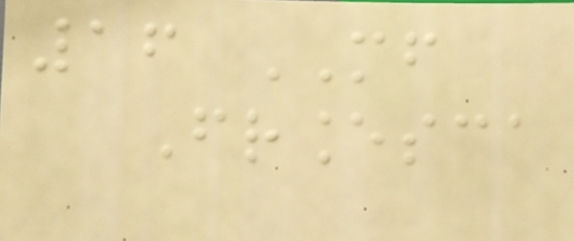16 MF
Francesca
